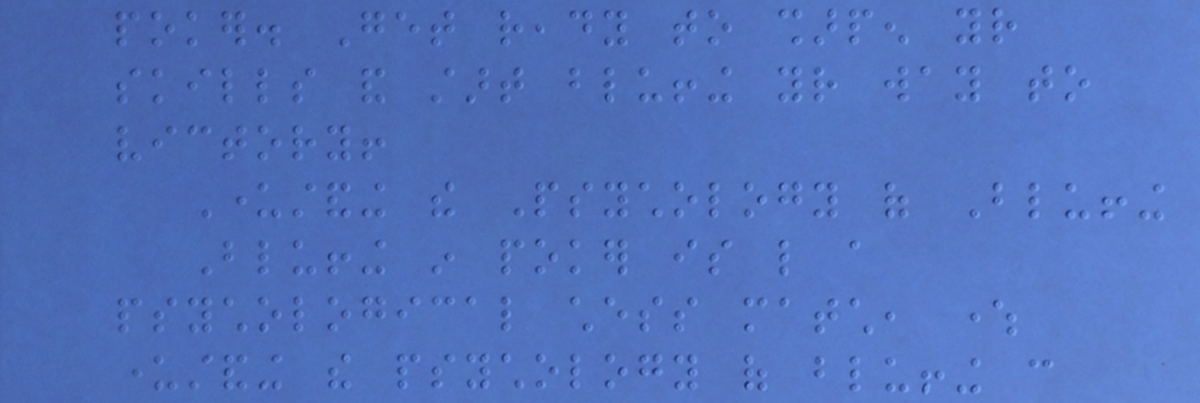poker. Get ready to sharpen your
skills and start bluffing your way to
victory!
Understanding the Psychology of Bluffing
Bluffing in poker is like a
psychological chess match, where
understanding the psychology of bluffing can
